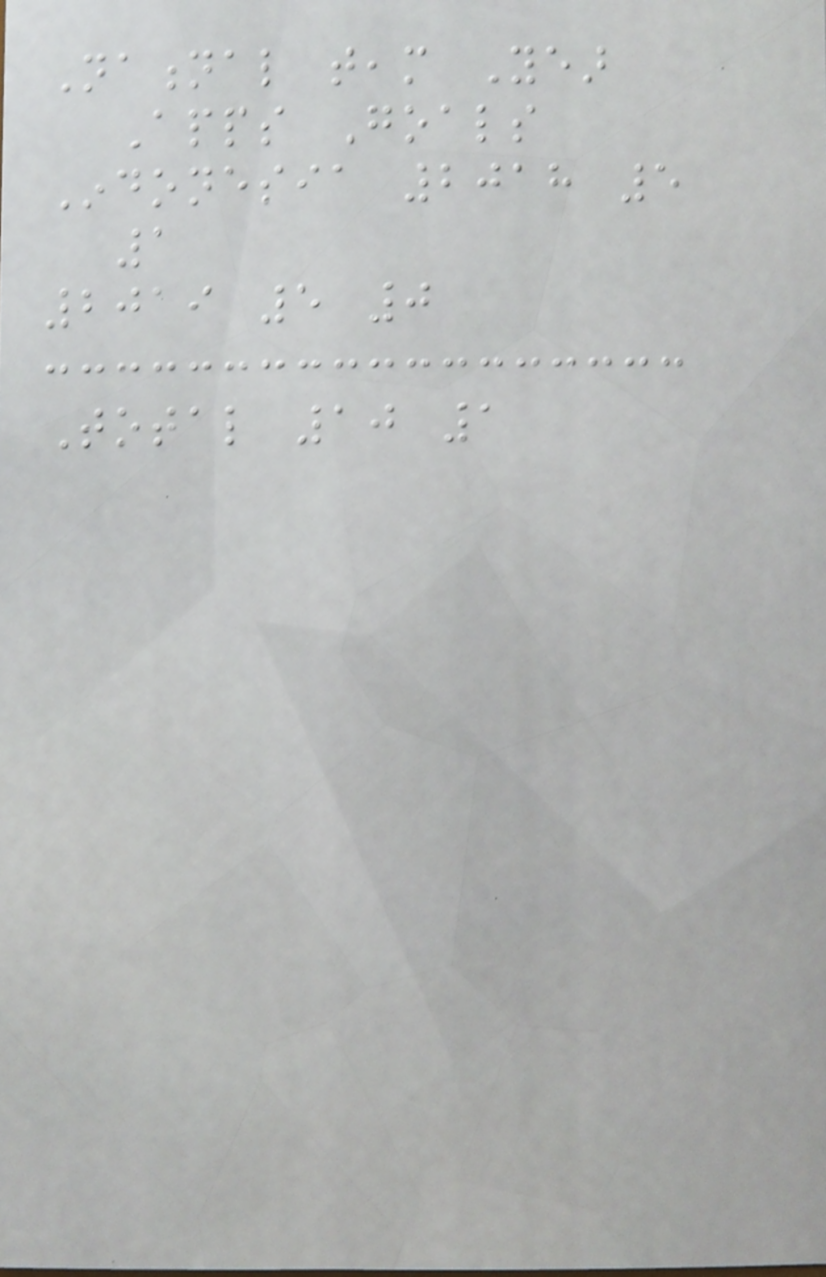National team Year
Apps Goals
Indonesia 2018 5
1
2019 5 0
Total 10 1
